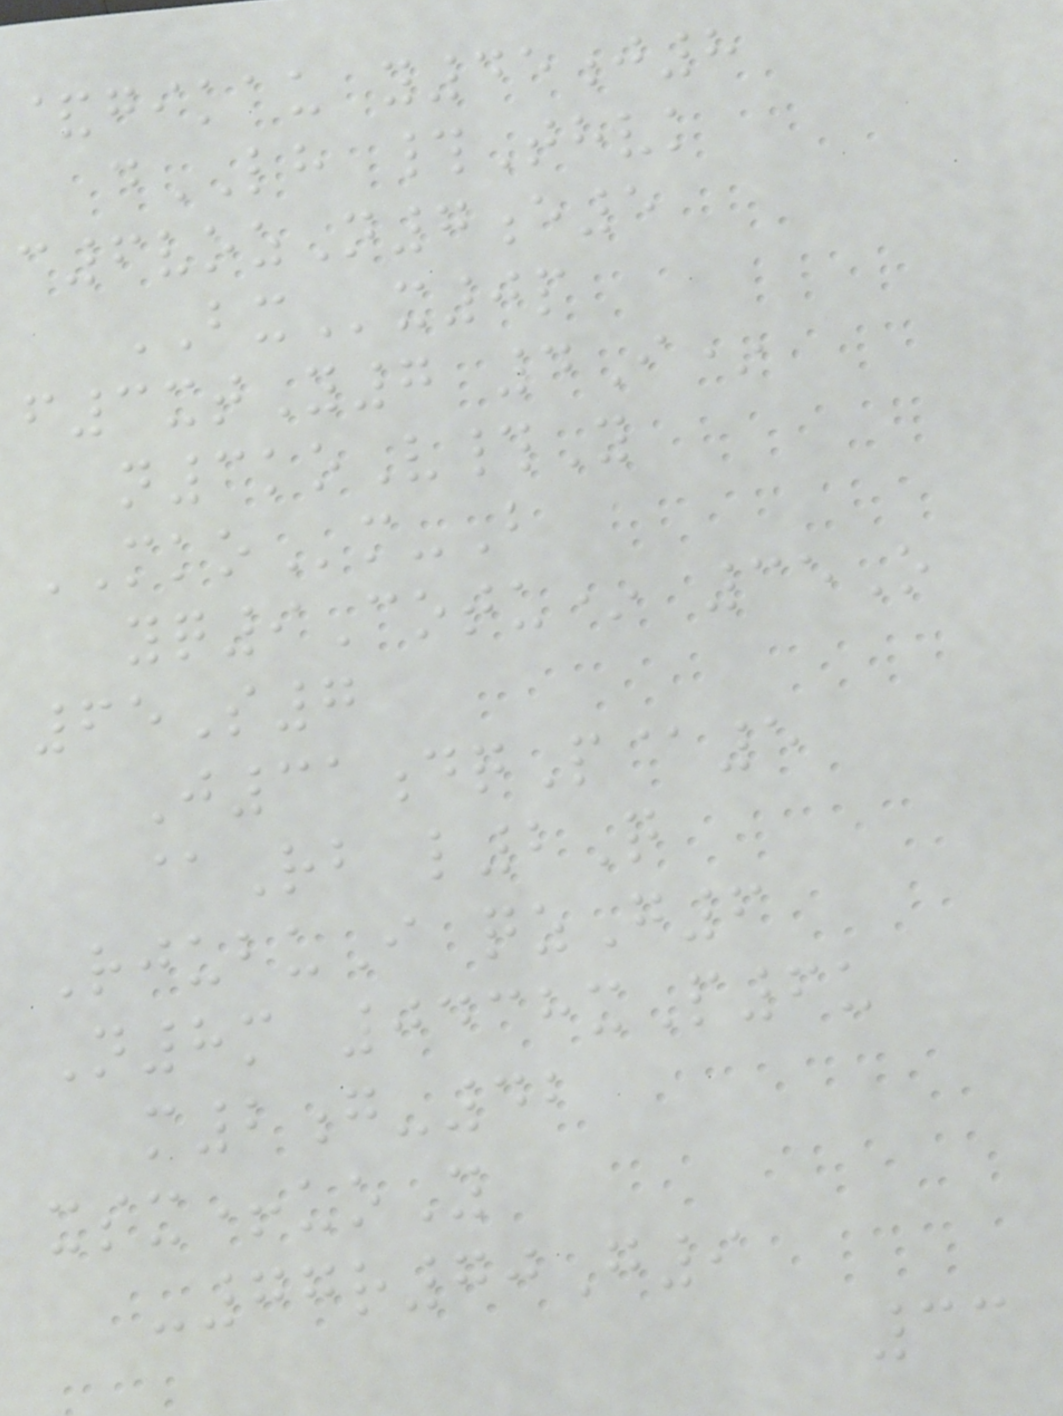&gikau y45j8
dLH #Thvk
c6vozN7e5
BXx0p
f3xtY7 4I*
n3koV#Y
MKOm-B
yq9Cotu* 35O
65S7
J31dqP@5
@Rb l2Q
RjubuI qzG6
N8m 0438xP6u
m2g-42
xsx+uoY
-77r70G9
33
